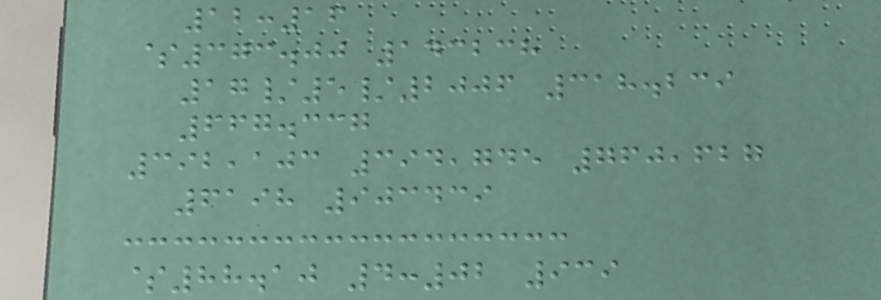12:16
$373.00 143238
17/5/2006 318.239
667.337
392,103 394,745 760,627
6198 903439
$88.10 4:02 939
